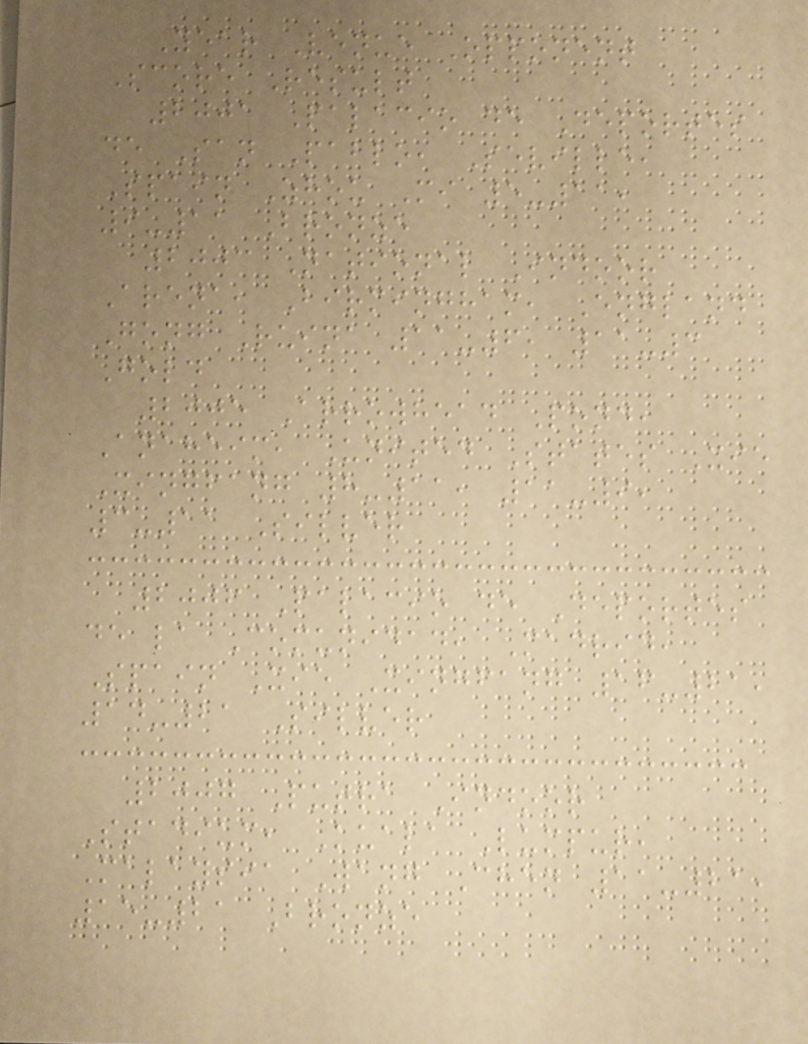Year Venue Opponent
Score Result
2001 Palacio de Deportes
de San Pablo, Seville,
Spain Zhou Mi 5-11,
9-11 Bronze
2003 National Indoor
Arena, Birmingham, England
Gong Ruina 11-6, 11-3
Gold
2005 Arrowhead Pond,
Anaheim, United States Xie
Xingfang 8-11, 11-9,
3-11 Silver
2006 Palacio de Deportes
de la Comunidad, Madrid,
Spain Xie Xingfang 16-21,
14-21 Silver
2007 Putra Indoor
Stadium, Kuala Lumpur,
Malaysia Wang Chen 11-21,
15-21 Bronze
